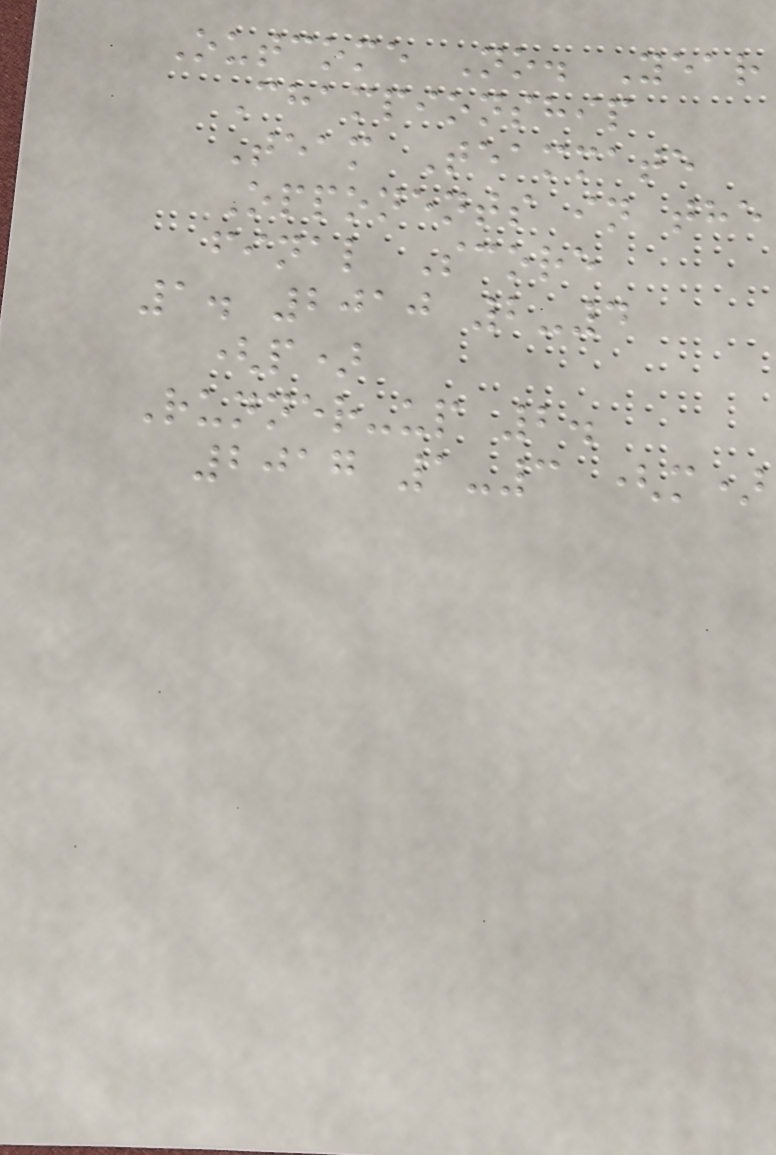Outcome No. Year
Championship
Team Teammate
Opponents in the
final Score
1. 2010 2-4
(p)
Runner-up 2.
2017 1-3 (m)
